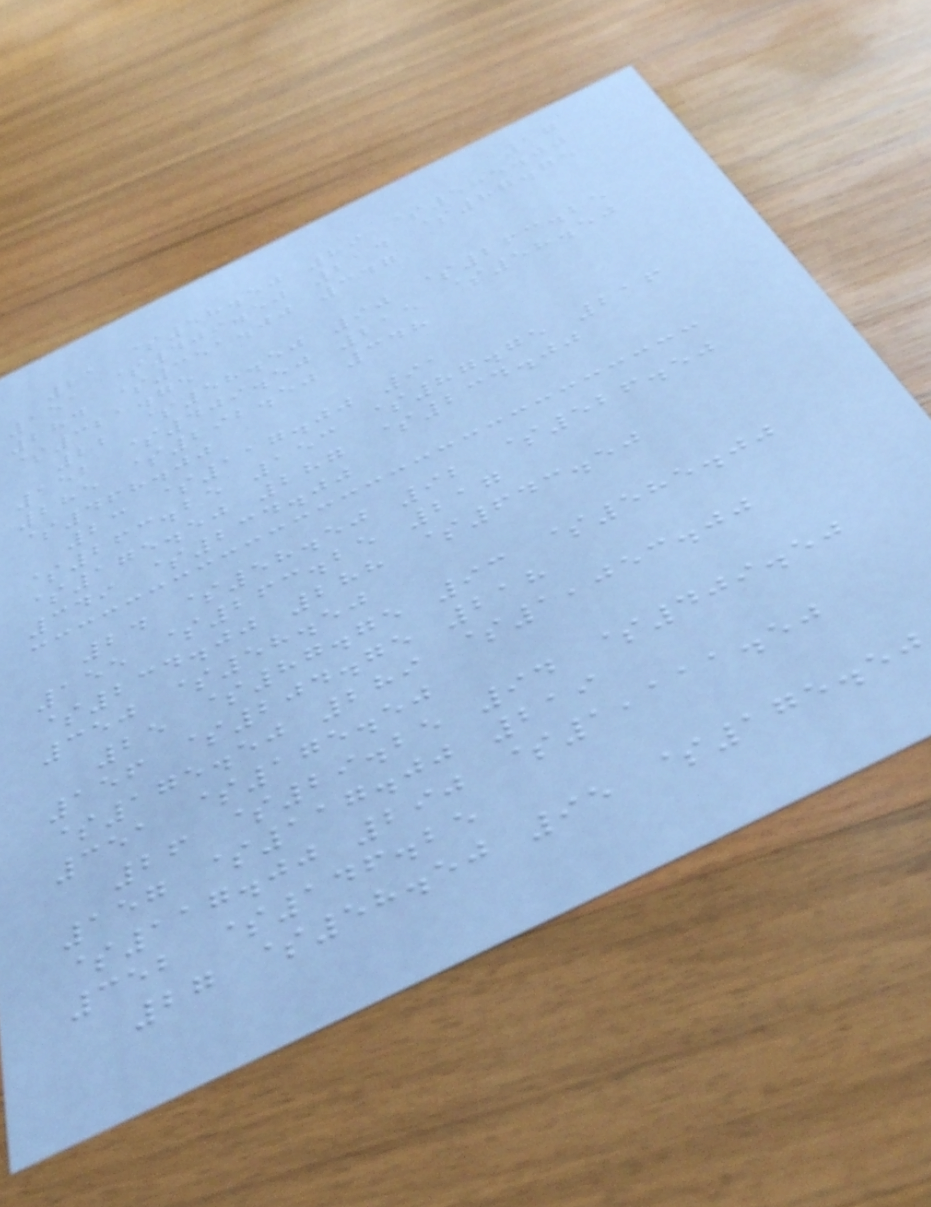17
21 $58.50 89 $585.00
151 $409.50 214 $87.75
284 $351.00 347
$321.75
22 $58.50 90 $263.25
152 $409.50 215 $58.50
285 $292.50 348
$468.00
23 $117.00 91
$263.25 153 $87.75 216
$175.50 287 $234.00
349 $234.00
24 $58.50 92 $526.50
155 $263.25 217
$234.00 288 $643.50
350 $58.50
25 $87.75 93 $585.00
156 $204.75 218
$175.50 289 $1,053.00
351 $175.50
26 $29.25 94 $409.50
157 $117.00 219
$117.00 290 $1,111.50
352 $146.25
27 $58.50 95 $175.50
